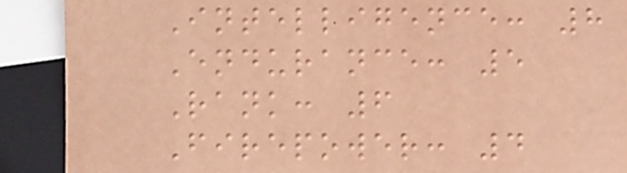Intelligence: 8
Endurance: 5
Rank: 6
Firepower: 4
